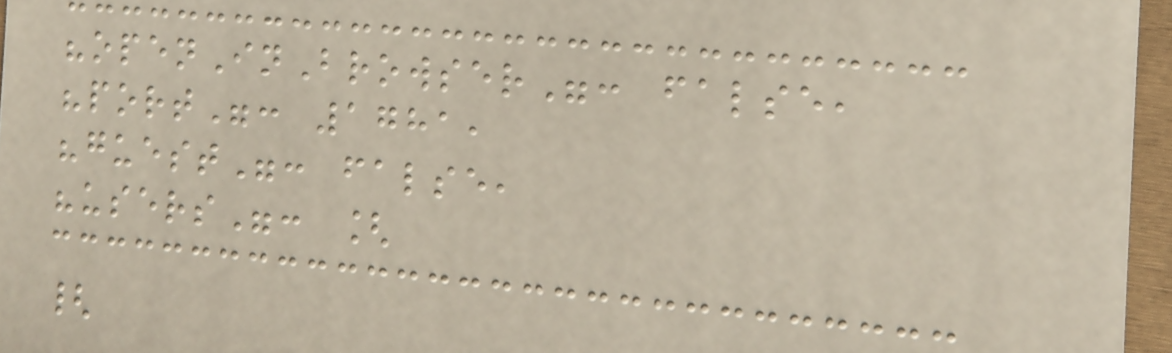"openInBrowser": false,
"port": 1781,
"guest": false,
"users": [
{
